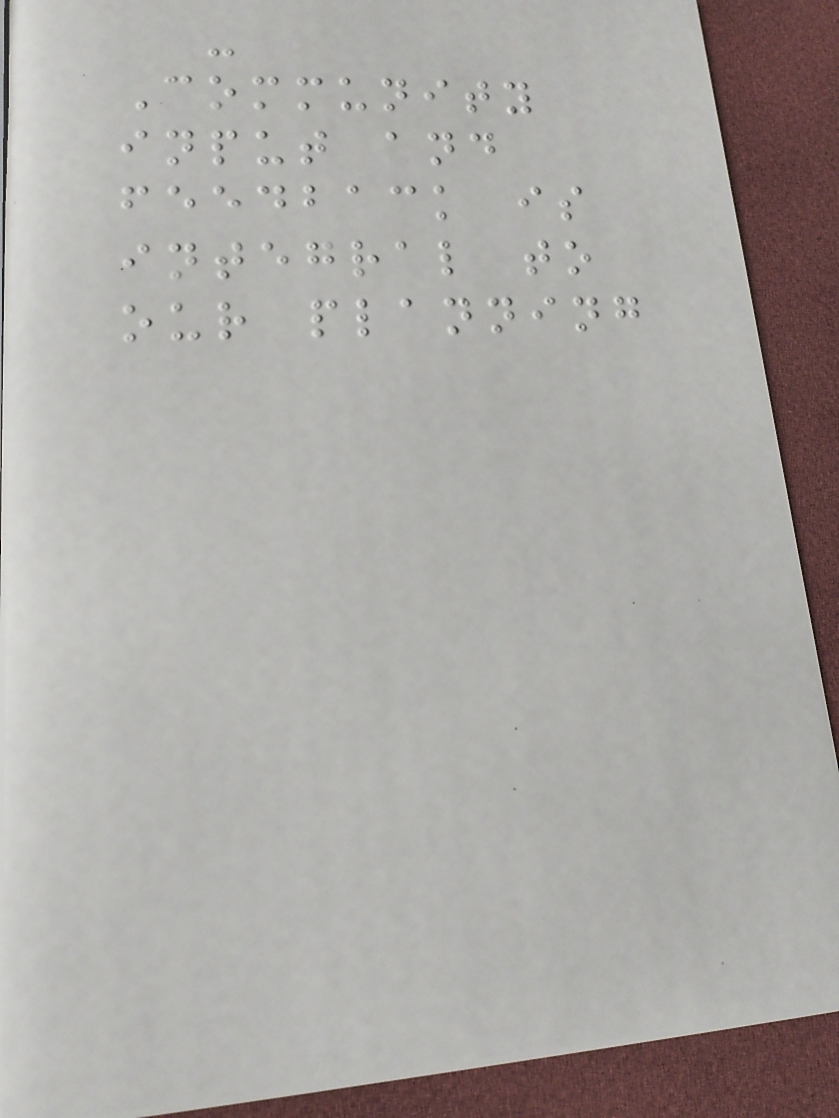-
Community
input and
feedback is
integral to
our planning
